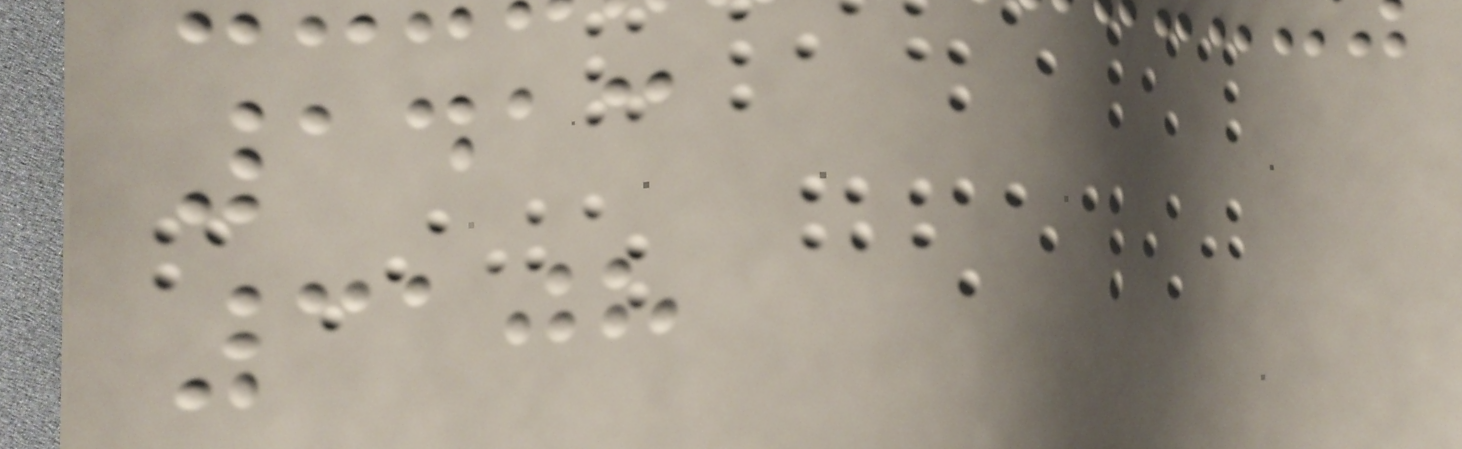1413
3108
